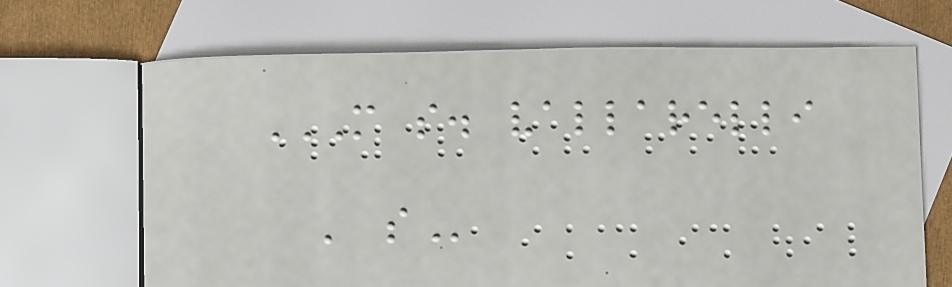M S. VALLARELLI
' S
